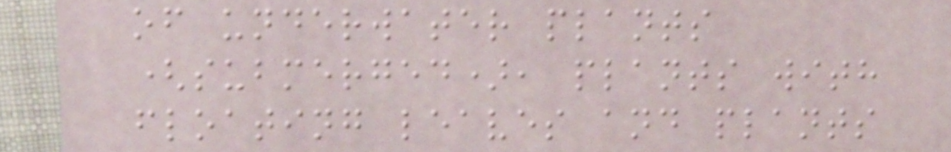of underwater plants
(submerged), plants with
floating leaves and plants
